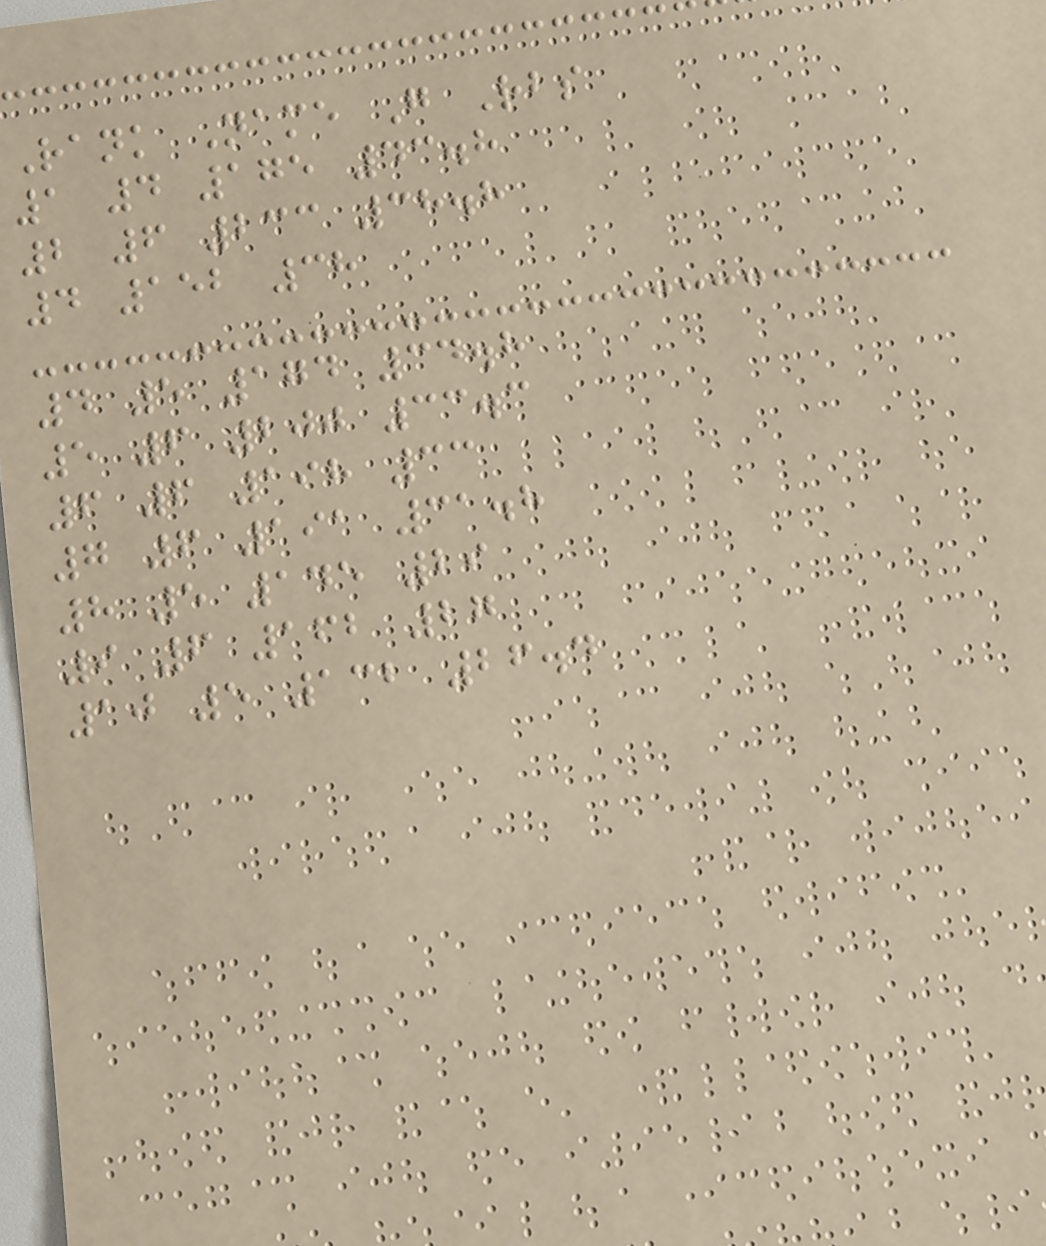Rank Name G Rbs
1 4 175 43.8
2 6 233 38.8
4 152 38
4 5 174 34.8
5 6 200 33.3
6 6 198 33
7 6 191 31.8
8 5 145 29
9 6 162 27
10 5 132 26.4
